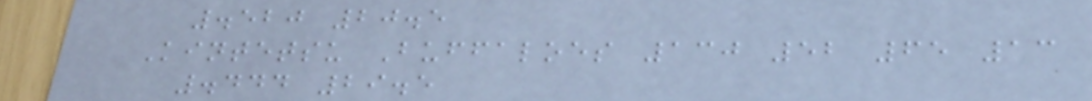.520 20.5
Kintetsu Buffaloes 130 52 65 13
.444 29.5
